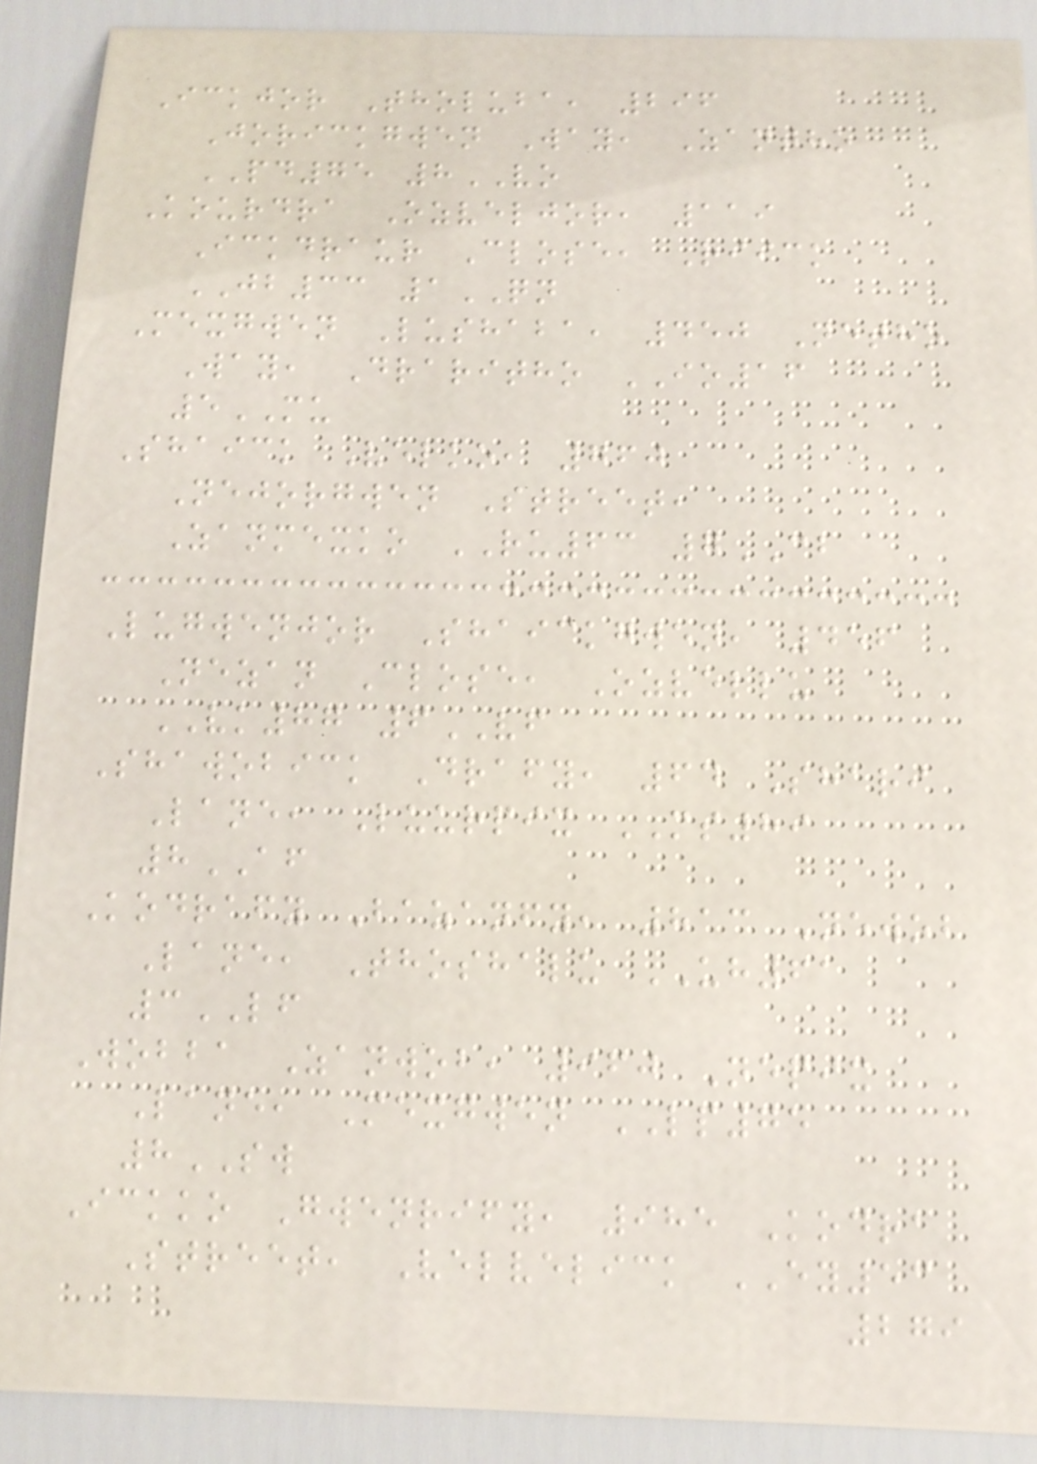Ickjor Tholuba, 296
Jorickgwen Way, Zantho
PD75 8VO
Kourdra Ozveljor, 119
Ickdraur Close, Riick
JB33 1QN
Mexgwen Lushaba, 450 Netho
Way, Draritho IO16
5MU
Shaick Velko, 760
Nejorgwen Street,
Zanmexko RU63 7CB
Lugwenjor Shaickgwen, 456
Nezan Close, Ozvellu
VK87 6VF
Shawobick Drafy, 64 Shari
Lane, Luurpix MS89
8AF
Kodrafy Bazanfy, 813 Newob
Lane, Thoshalu UH61
3LF
Wobba Zanwob, 960 Nepix
Lane, Mexgwen LP75
8SW
Ickko Gwenrify, 985 Kodra
Street, Velvelick EY53
279
